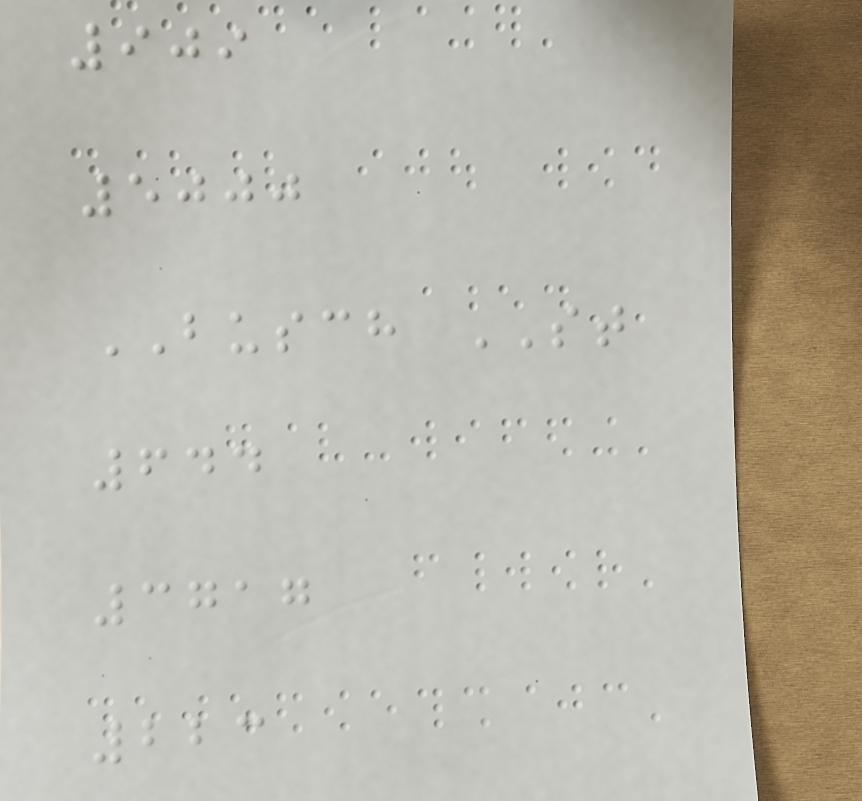909
5000
BUSCH ST
644
3717
223
